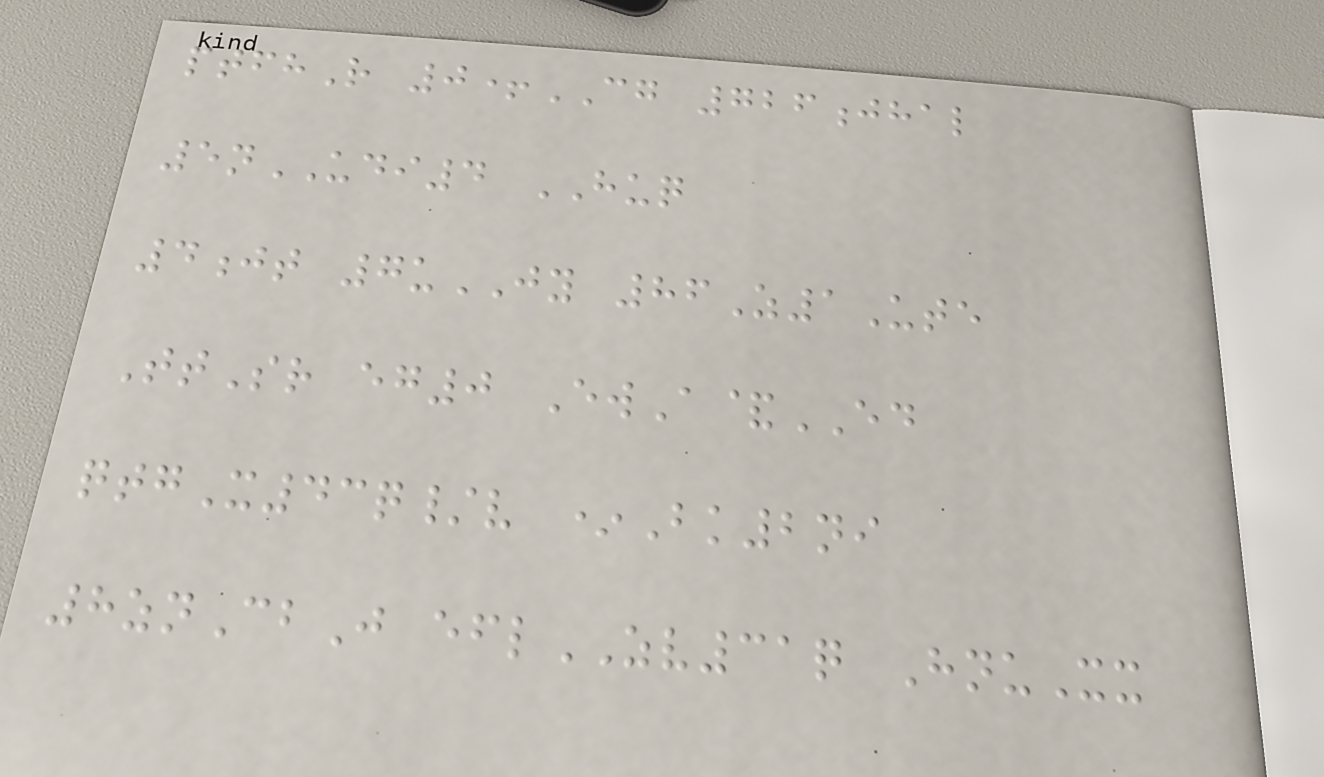ptfhR 0+CG 726jhal
5nUDI4 HUQ
4jt 7uJY 86Z1Ute
TtSr eg0 EwA&ED
qtgX43q/v *Bk2ni
8znCbJ eflZV31q HnuXx
